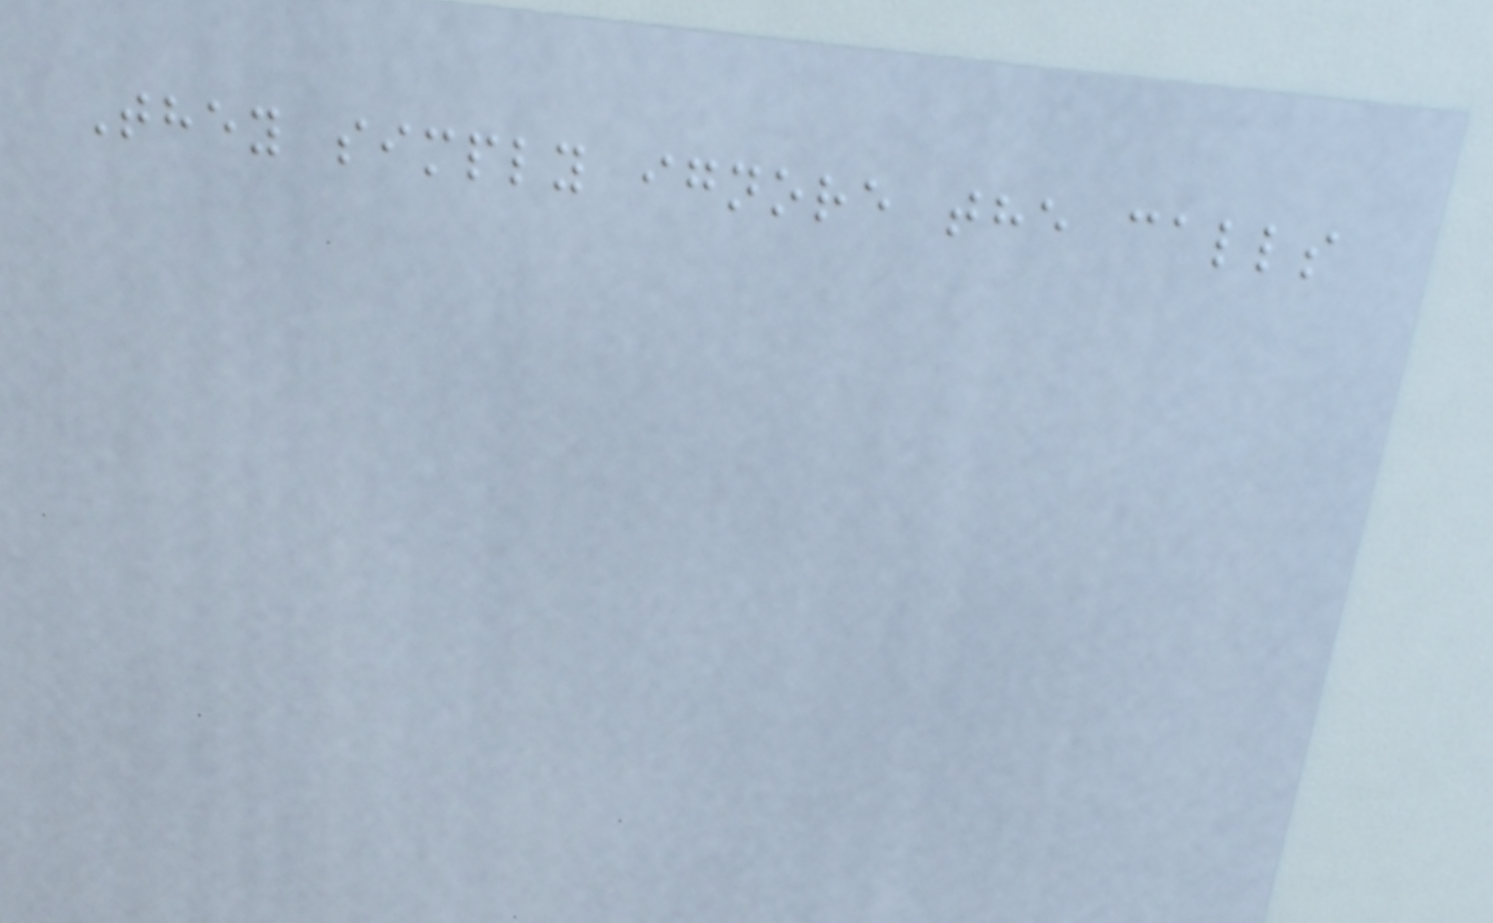They simply ignore the calls
